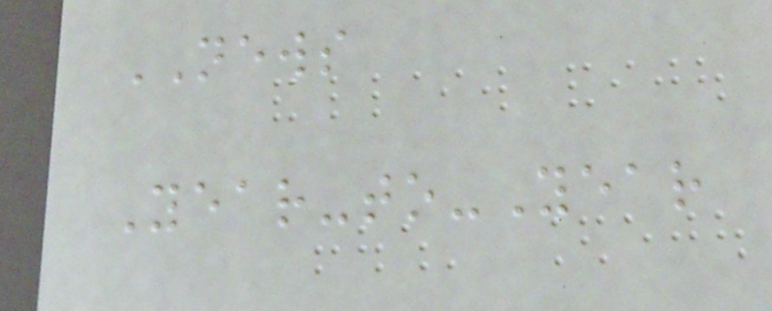NEWS
Year-to-Year
